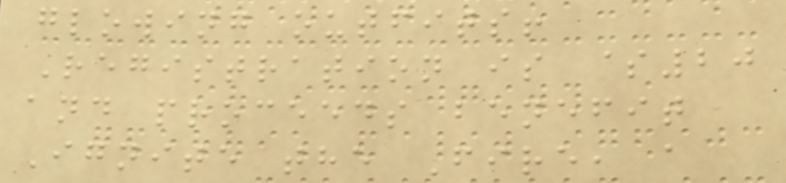glowing outfits!
Registration is $20
and proceeds benefit
Ignite the Fire, a
